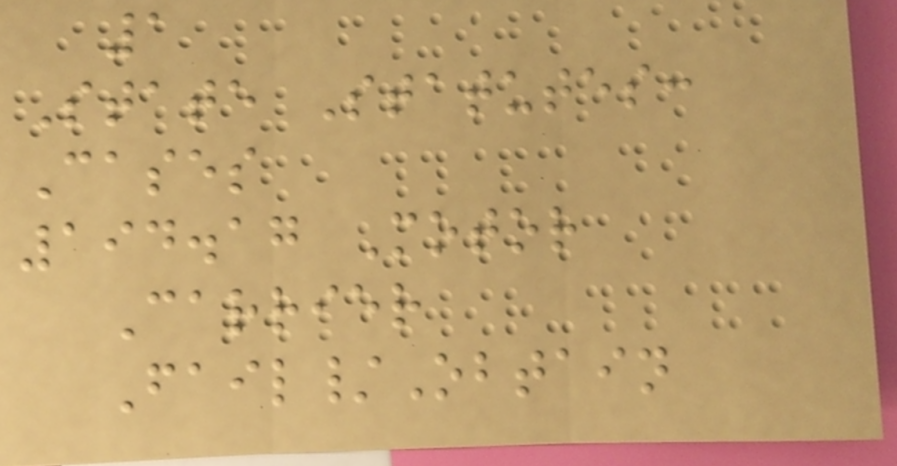1
State Statutes:
Cases
194.17 Motor
Carrier
Fail/Obtain
